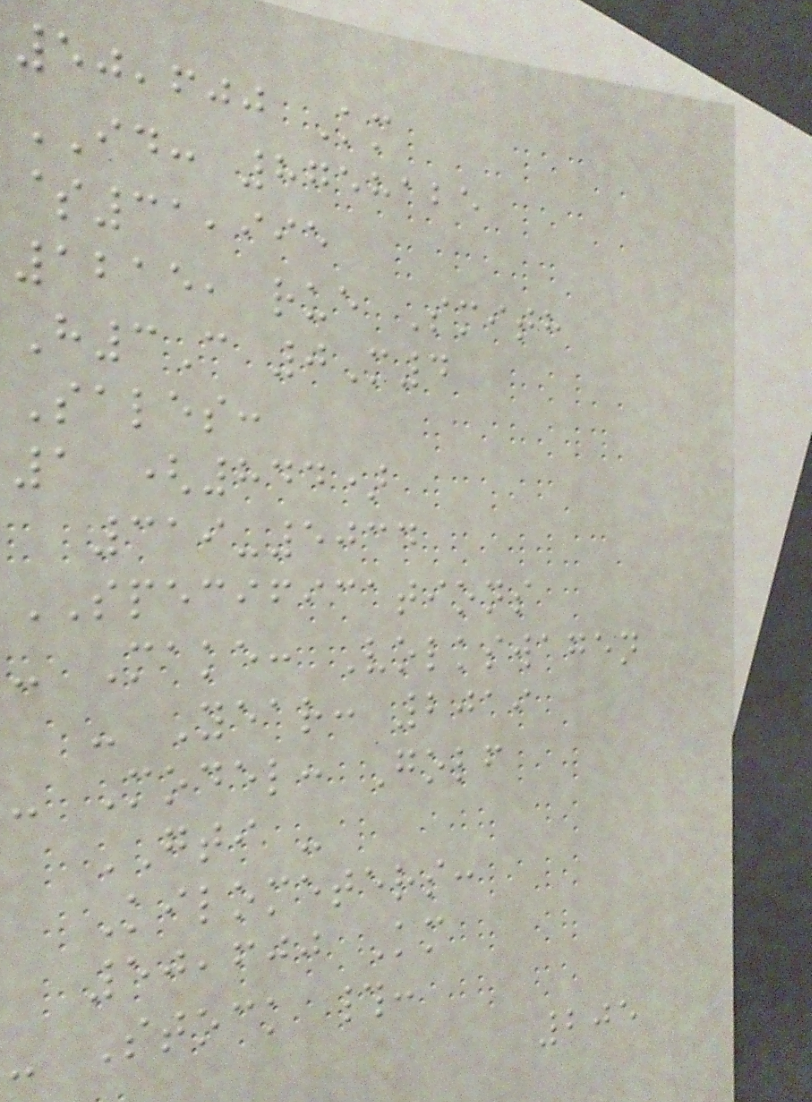50,600 Km
ID: 8758125
$31,995
1215, rue Smith
H3C 0M4
Sales:
1 (844)
319-5034
SPECIFICATIONS
- Make: Volkswagen
- Year: 2019
- Model: Golf
GTI -
Kilometers:
50,600 Km
- Stock #:
205
